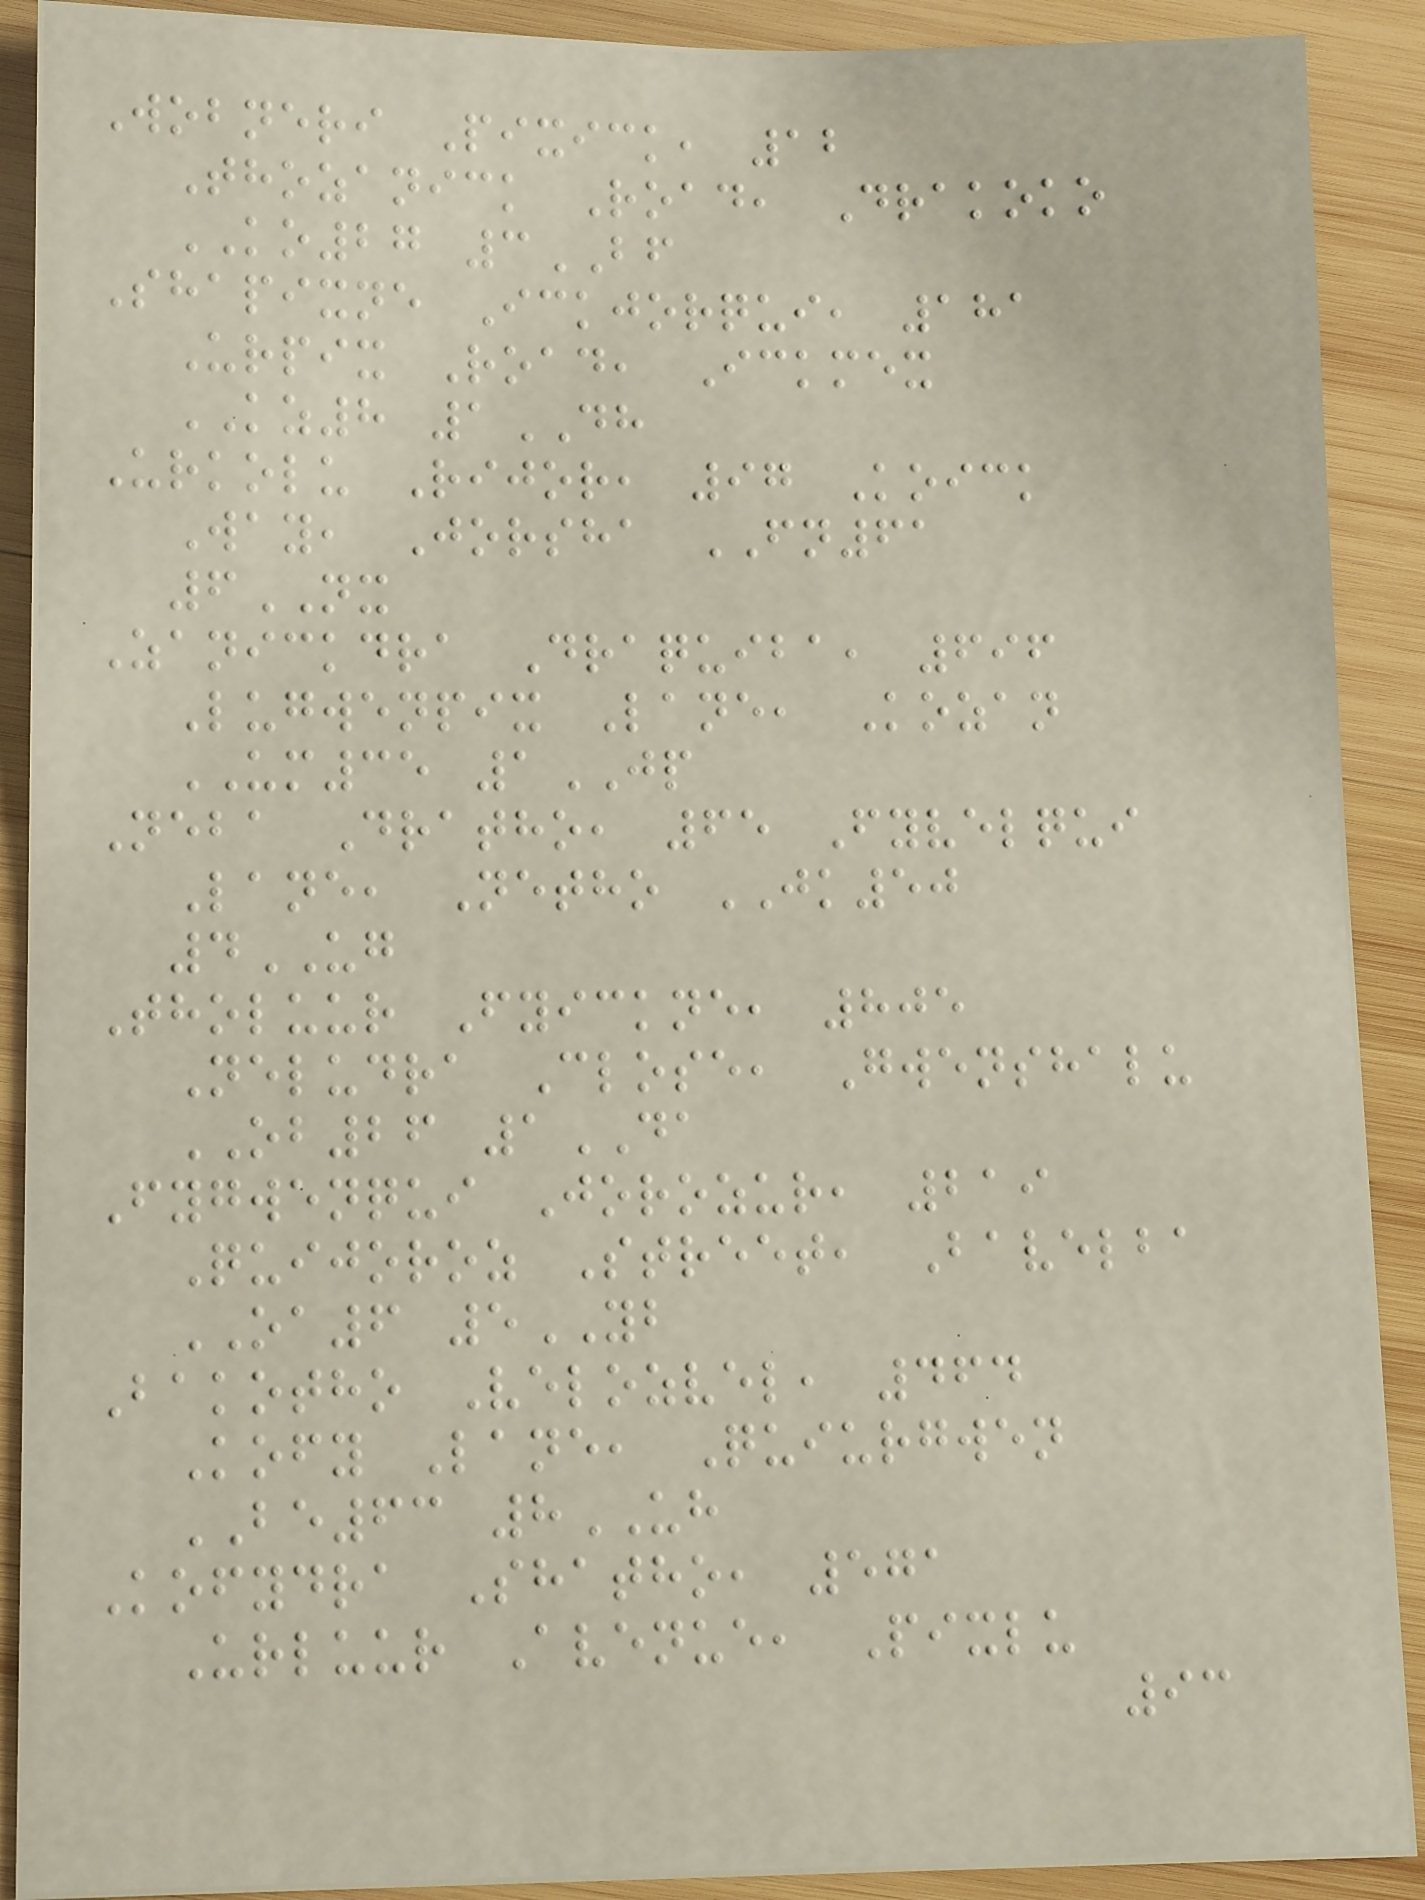Wobneri Pixick, 12
Thozanick Road, Drakoko
KO27 3BF
Shapixne Ickjorqui, 181
Urpix Road, Ickmex
KZ8 1DH
Urkolu Rijor, 97 Koick
Way, Jorsha FN61
6NX
Zanickdra Draquiba, 696
Lugwenpix Lane, Kozan
UM35 1JP
Neba Dratho, 65 Fyvelqui
Lane, Netho JK50
4UG
Tholuur Fyickne, 805
Neludra Close, Gwenshalu
OB26 1DA
Fygwenqui Jorozur, 219
Quijoroz Street, Bavelba
OA6 5YB
Bakotho Velozvel, 464
Kofy Lane, Quiurgwen
BE63 8UH
Kofydra Shatho, 571
Urluur Avenue, Pixlu
93
